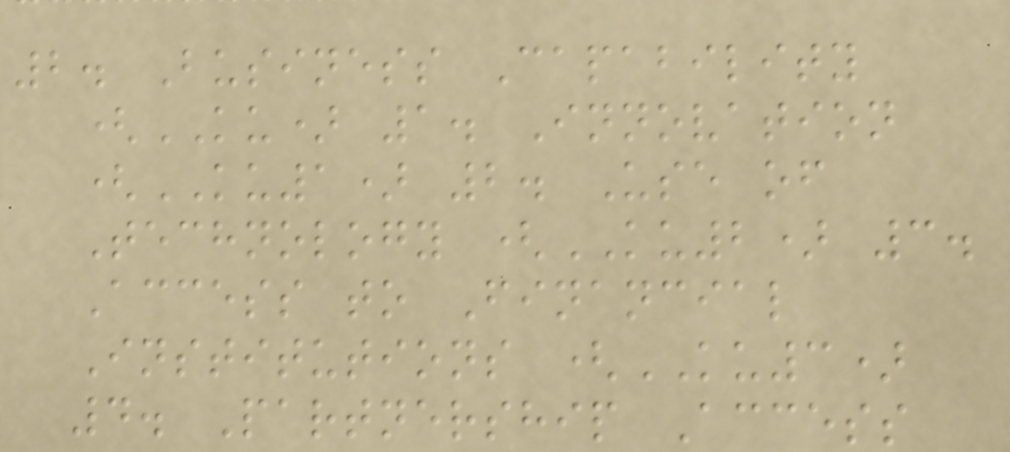2. Business Capability
(KU) 1. Innovation
(KU1) 2. Use of
Technology (KU2) 3.
Access to Financial
Institutions (KU3)
4. Partnership Access
